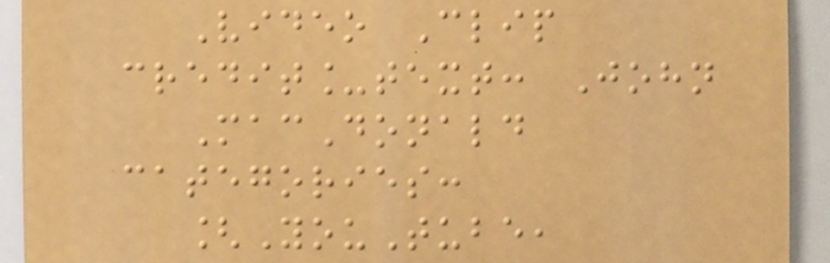Video Clip
credit_text: John
MacDonald
categories:
[YouTube,
